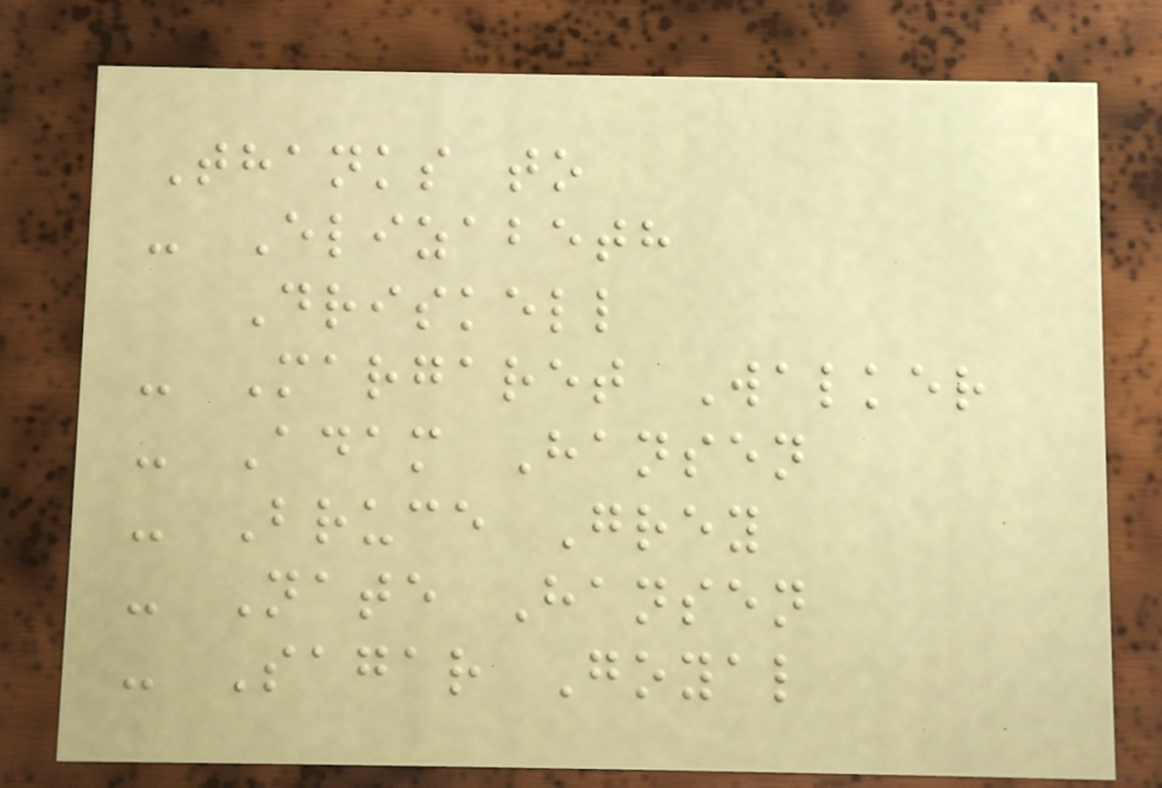Thanks to
- Elizabeth
Driskell
- Margaret Walker
- Adam Hansen
- Bruce Grey
- Nate Hansen
- Sagar Goyal
